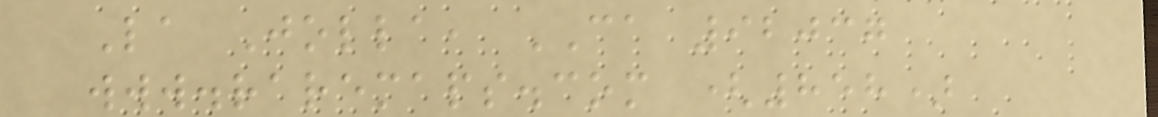La Jolla, CA 92037
www.raremaps.com (858)
